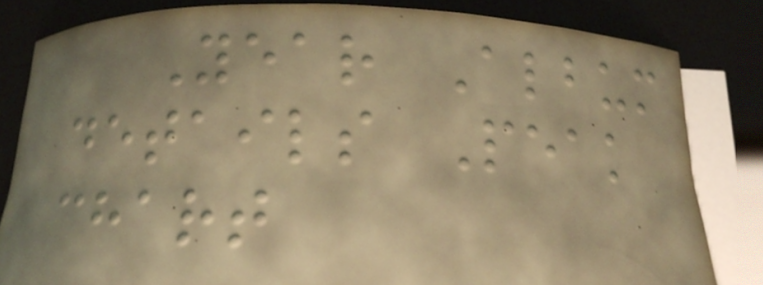Year Album
details Peak
chart
